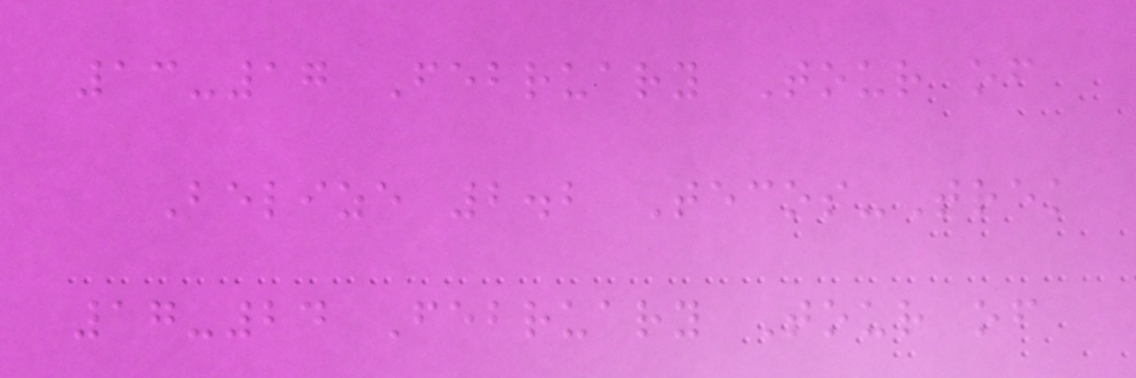13-17 February Tour of
Belize 2.2 Tecos-Trek
17-24 February Tour of
